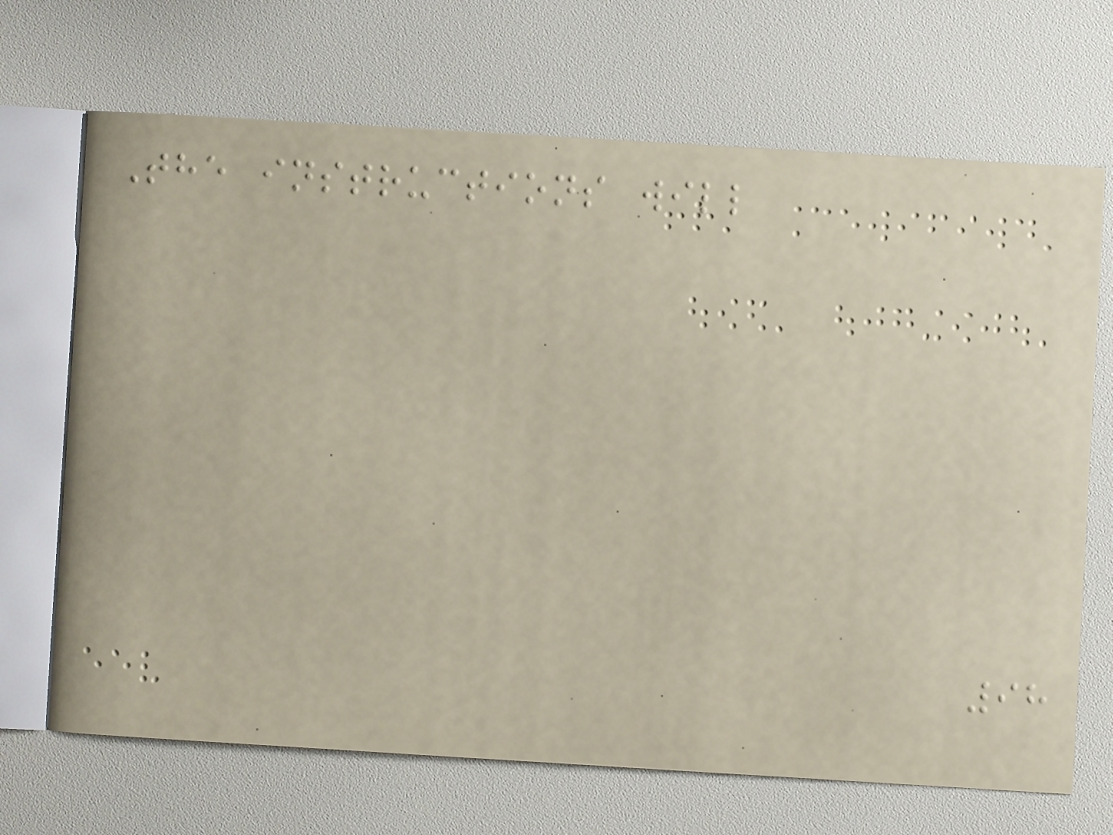The instructions will
98
